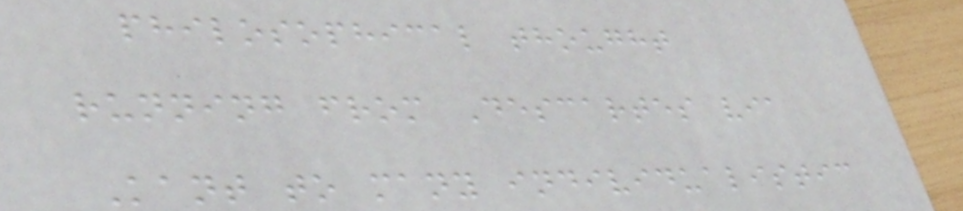philosophical thought
running from Descartes via
Kant to many individualistic
